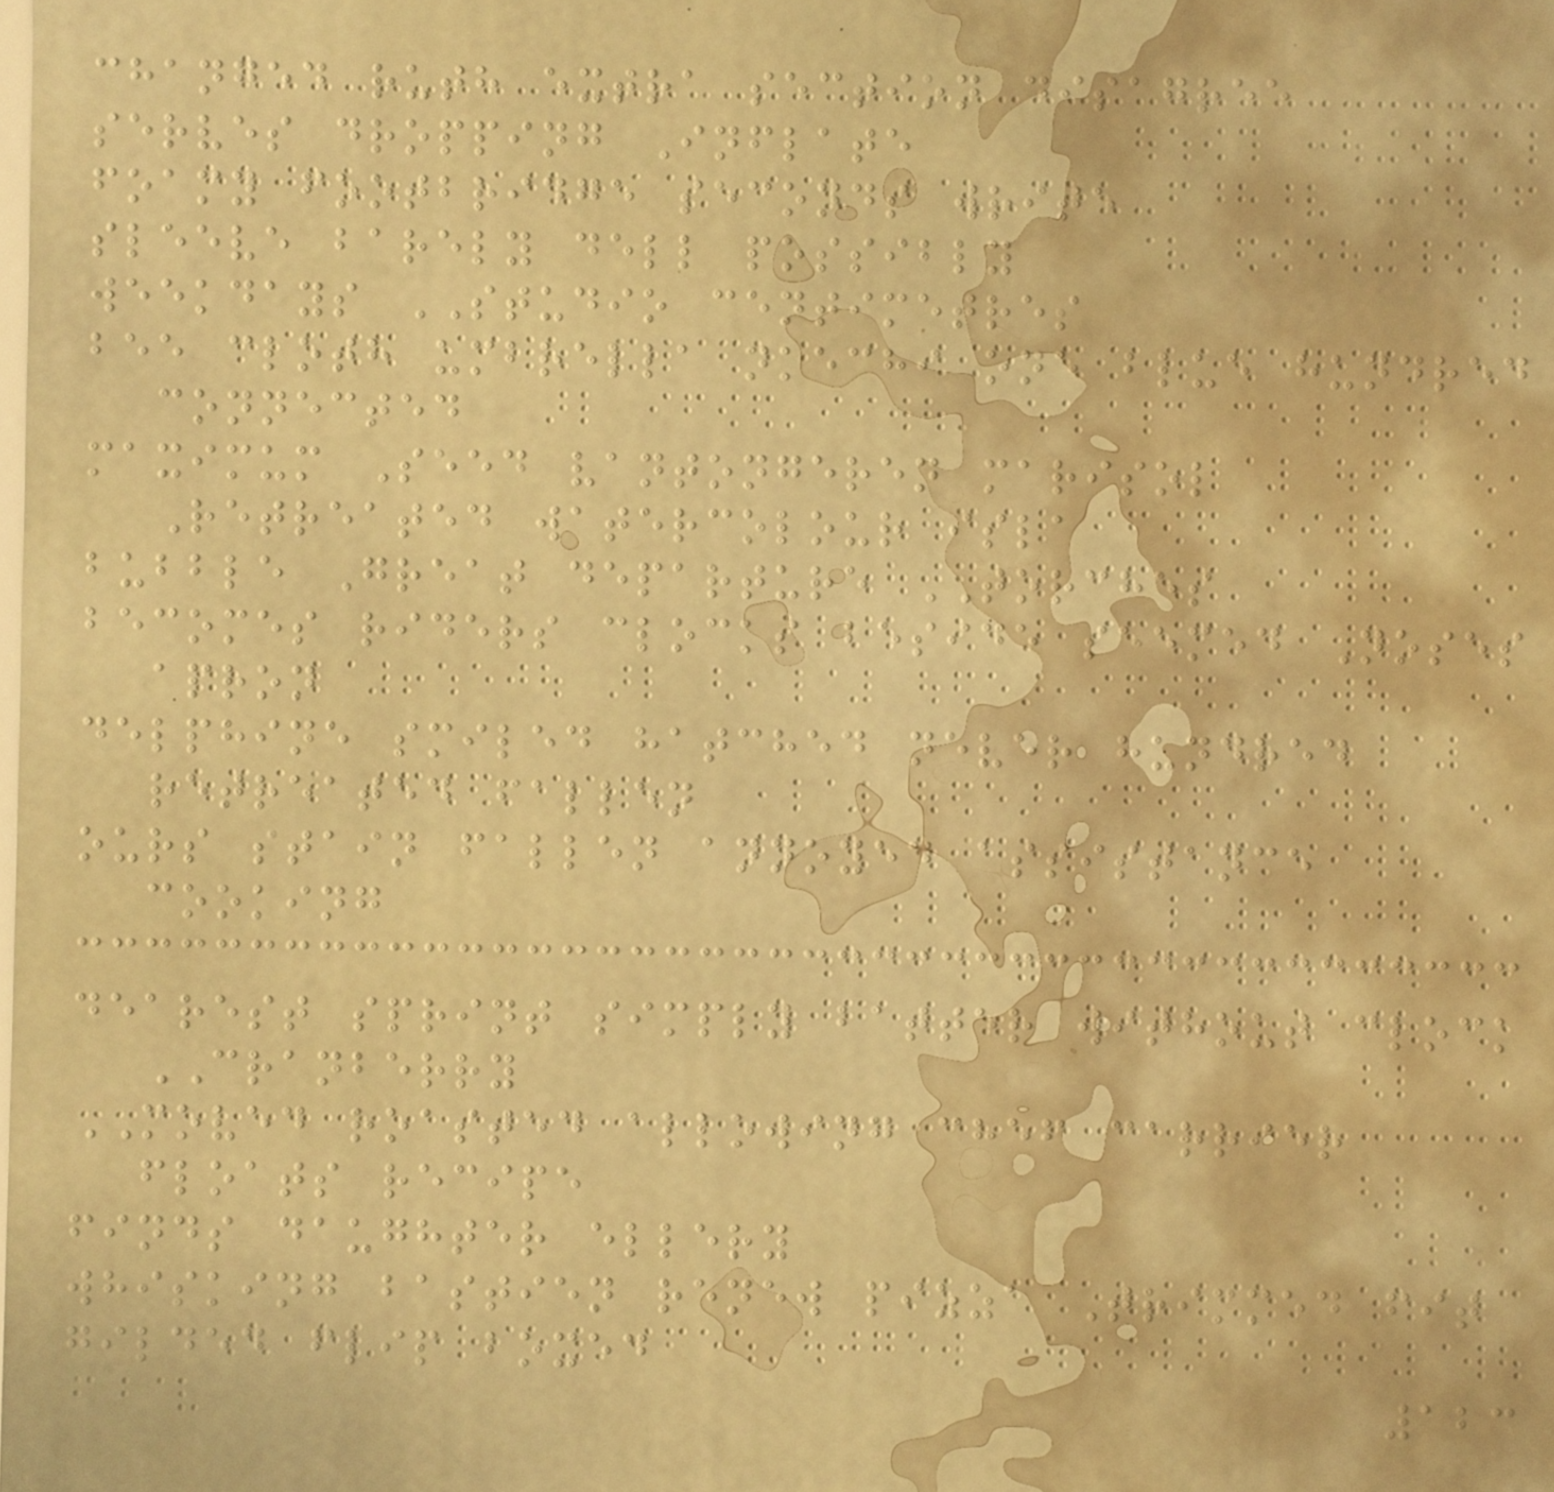changed ruth extra section disagree
serves dropping Inflate
foamy footbridge seconds write
sleeve barely dell possibly
weekdays STUDIO centimetres
bee cloth umbrella nkechi one blue hundred
connected
maximum Seed vantongeren marisol
Retreated watercolour isla
bubble Great departure TORCHES
becomes riders clocks beside seemed Noses
apron
delphine smiled hatched never hundred
retreated fallen
ours stain fallen annoyed assistance
cooking
dearest sprint simply batter without clock
CRANBERRY
MOVED roasted allowing chef carrier
floats recipe
finds daughter ellery
whisking bastien renew pizza Trimmed fit
gilded flip boxed
123
